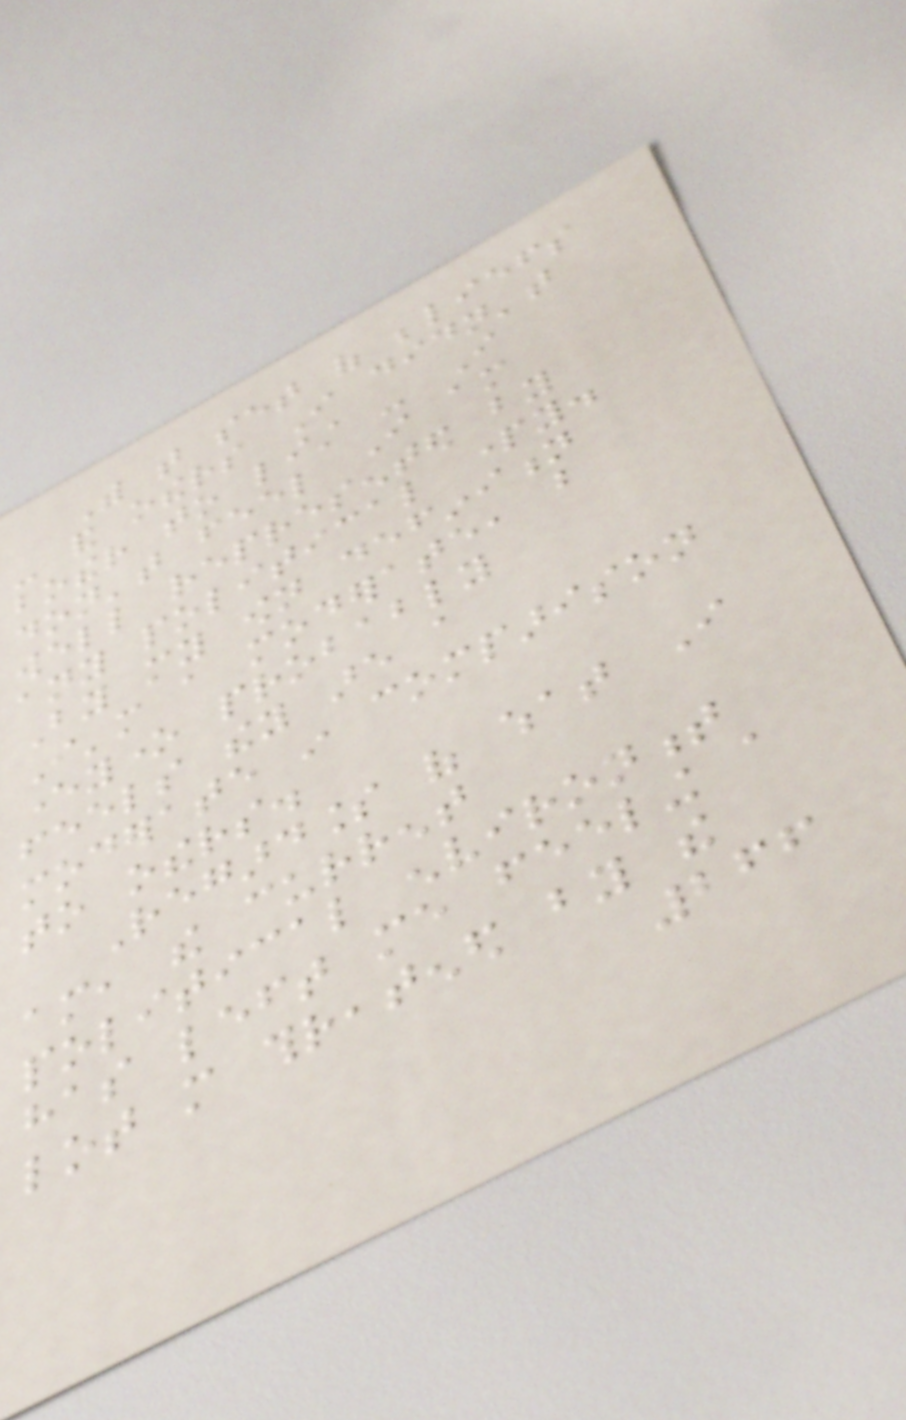With that set of beliefs
- and others I didn't
bother to list - I
don't feel I am
well represented by
any political party.
By my own definition
I'm a moderate, but
everyone probably
feels they are a
moderate in comparison
to others.
Regardless of what I
am, the current
political environment
has left me feeling a
lot more threatened by the
266
